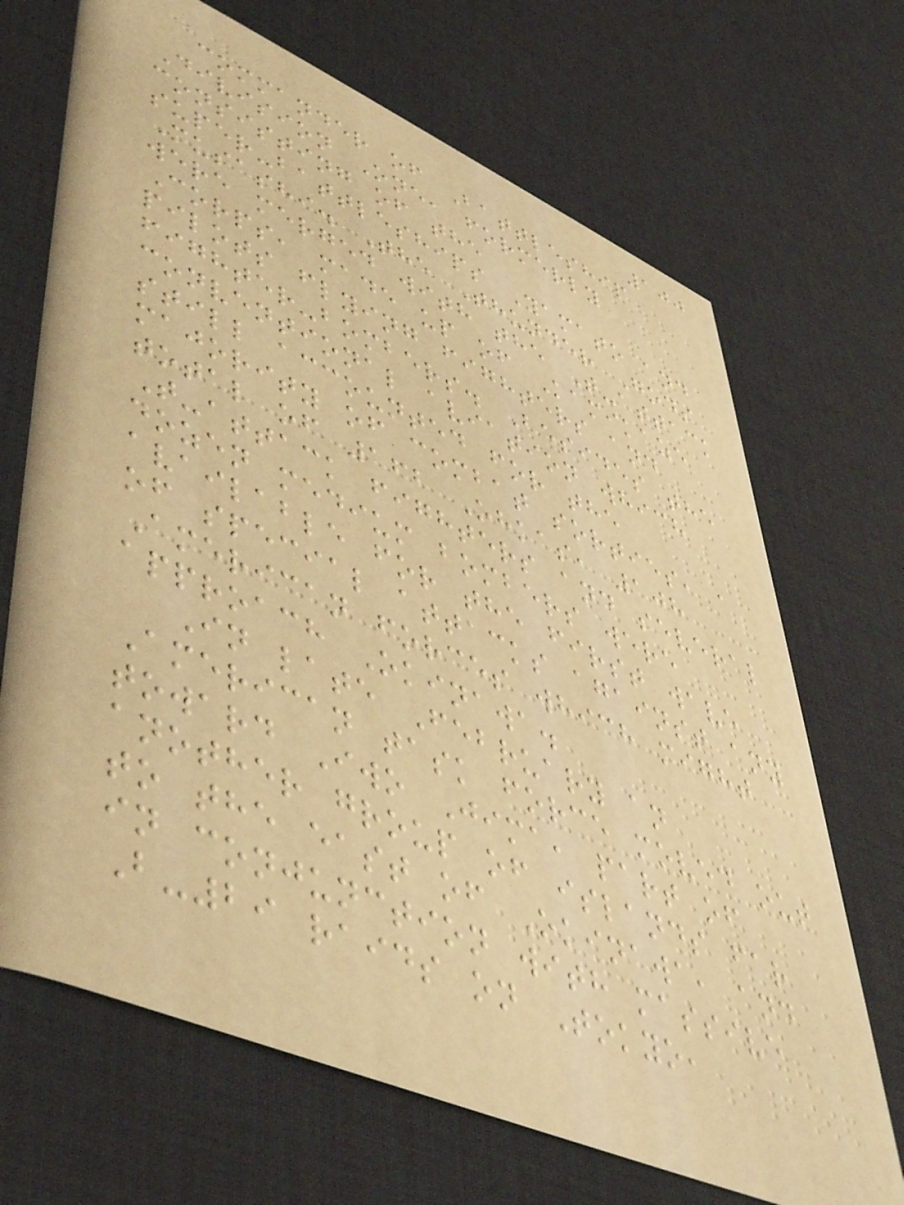100
commander of Battleship
Division One, formerly
consisting of the
super-battleships Yamato and
Musashi. The Thunder Gods
were merged with the T-attack
Corps, made up of Kamikaze
pilots flying fighters and
fighter-bombers. Besides the
conventional aviation which
still accounted for the
majority of combat sorties, a
total of 162 Ohkas, 108
T-attack fighters and several
dozen medium bombers were
available for the first wave
of special attacks against any
American forces which might
approach Okinawa.
In late February an
American task force moved out
toward Iwo Jima, part of
another group of islands far
to the east of Okinawa, and
in conjunction with massive
B-29 raids on Tokyo,
